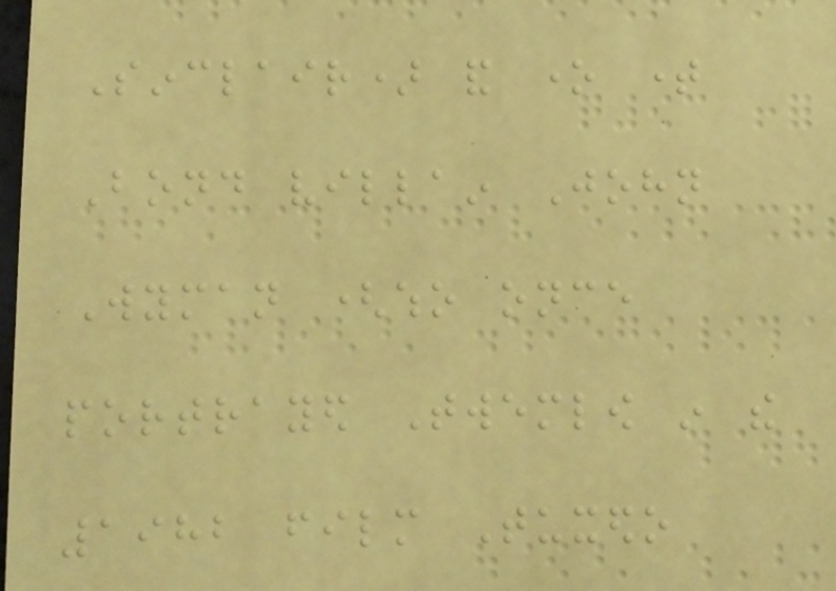Sinclair) and one time
Bond villain John
Wyman (who once
portrayed Twemlow in the
1982 film Tuxedo
